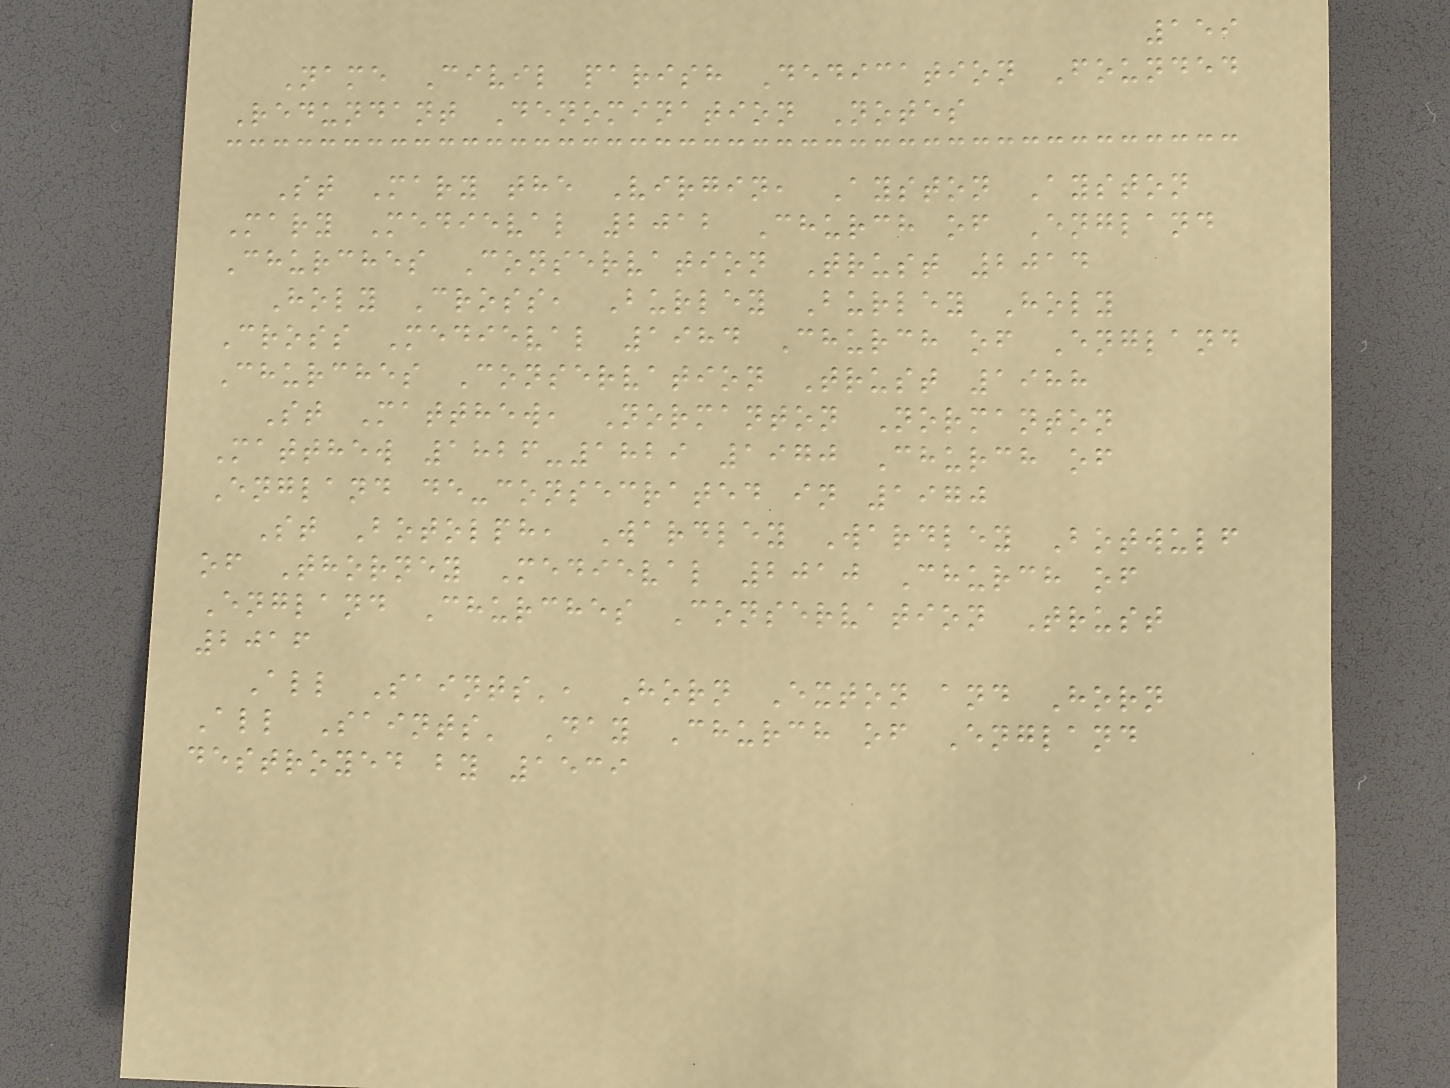159
Name Civil parish Dedication Founded
Redundant Denomination Notes
St Mary the Virgin, Ayston Ayston
Mary Medieval 2012 Church of England
Churches Conservation Trust 2014
Holy Cross, Burley Burley Holy
Cross Medieval 1984 Church of England
Churches Conservation Trust 1988
St Matthew, Normanton Normanton
Matthew 1826-1829 1970 Church of
England de-consecrated in 1970
St Botolph, Wardley Wardley Botwulf
of Thorney Medieval 2010 Church of
England Churches Conservation Trust
2016
All Saints', Horn Exton and Horn
All Saints' Day Church of England
destroyed by 1539
